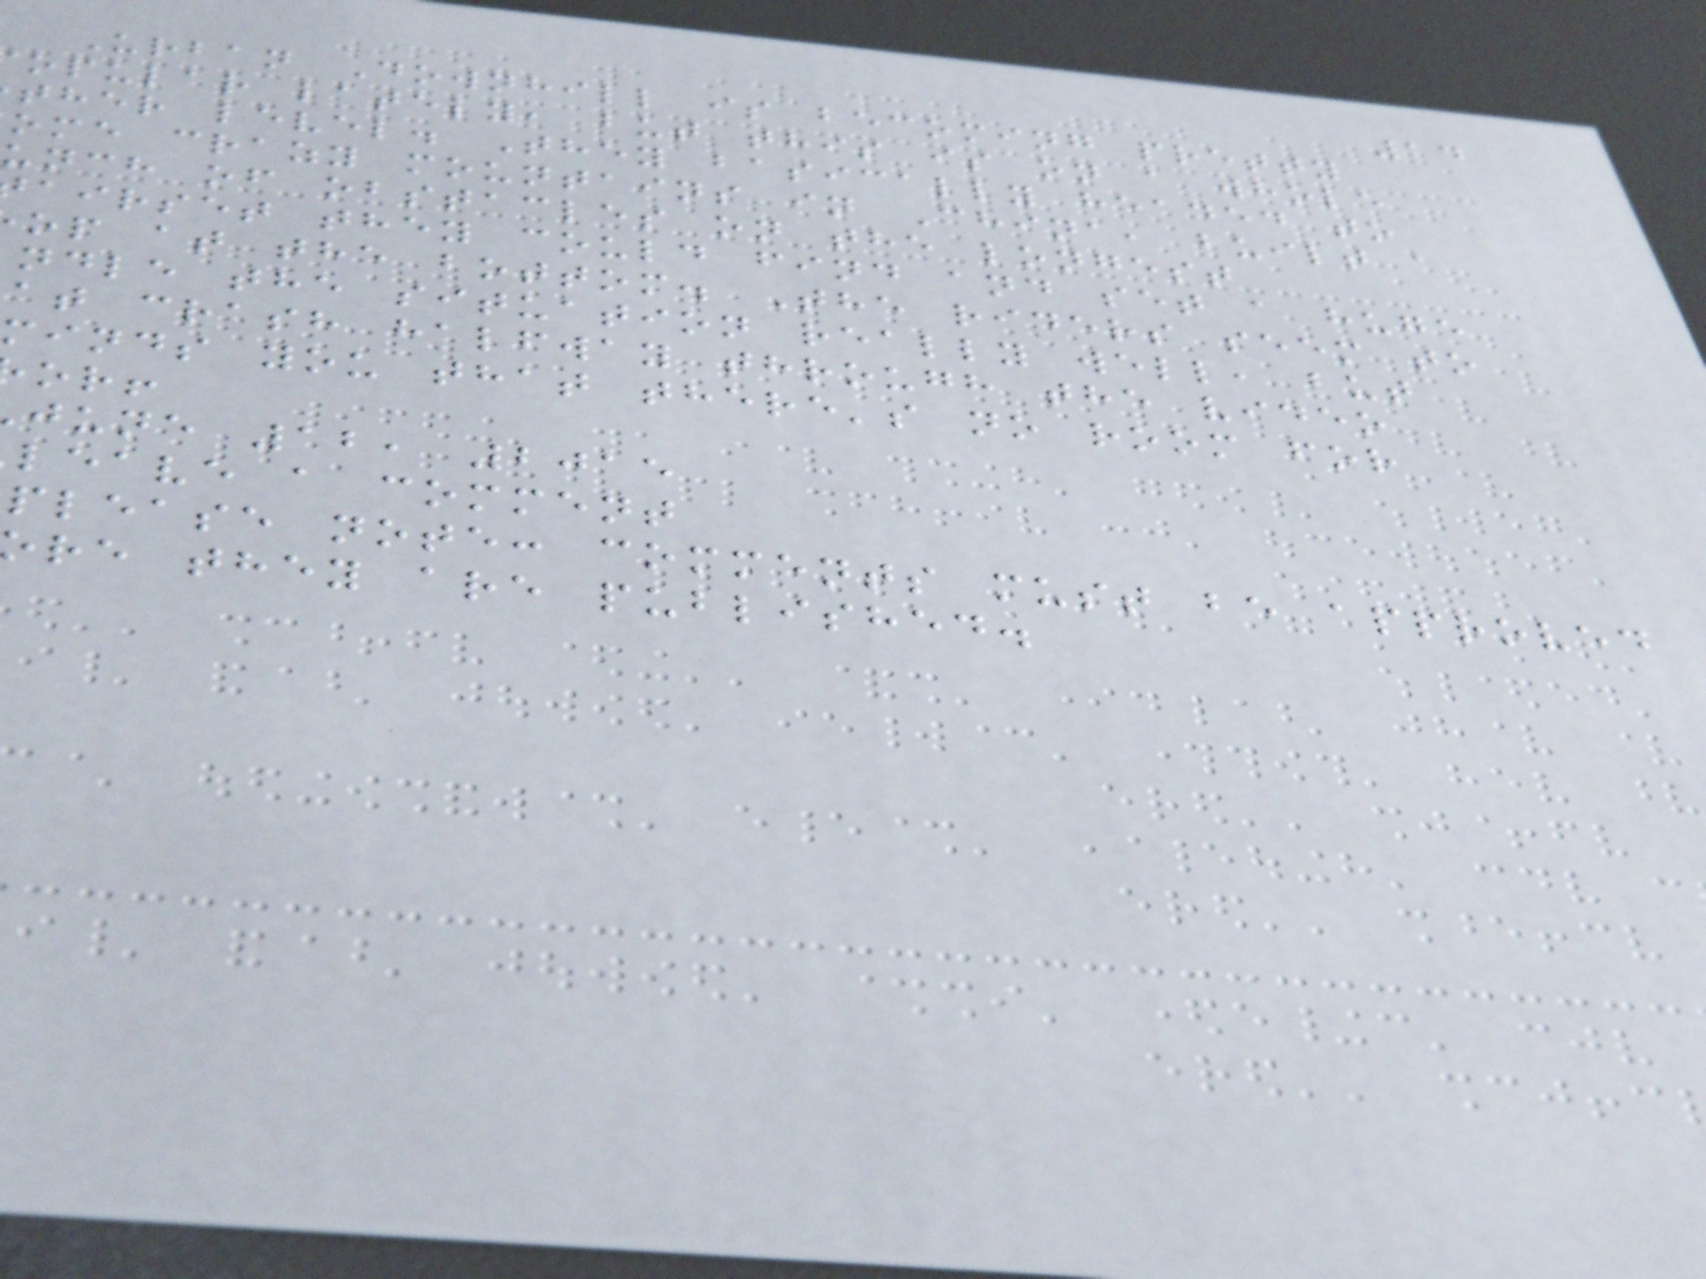14
Urban Downhill is becoming pretty
opular lately, but this is on a whole
ther level. They basically headed to
ome crazy mountains in China, built a
unch of obstacles on the longest
airset they could find and set a huge
op at the bottom. The riders seem to
ndle the situation really well, but
at crash halfway through the video
minds you that there's no room for
june 12, 2015
leave a comment
please note: comments must be approved
re they are published.
